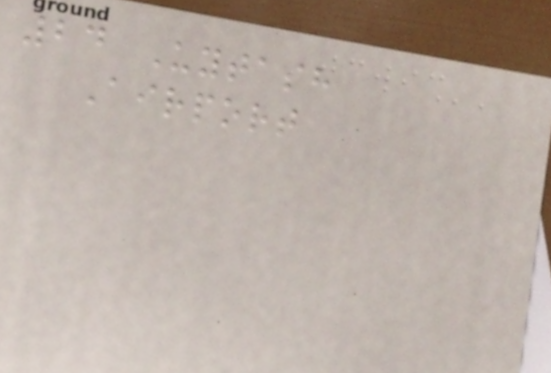24 Uytash
Airport
